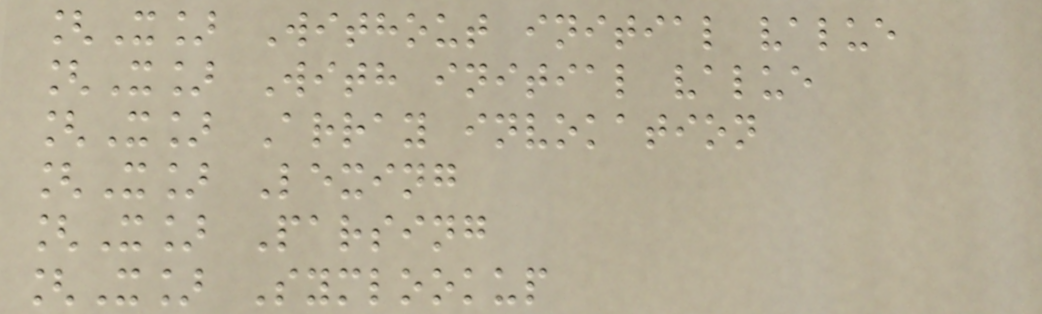[X] Without initial value
[X] With initial value
[X] Array invokation
[X] Lexing
[X] Parsing
[X] Symlookup
